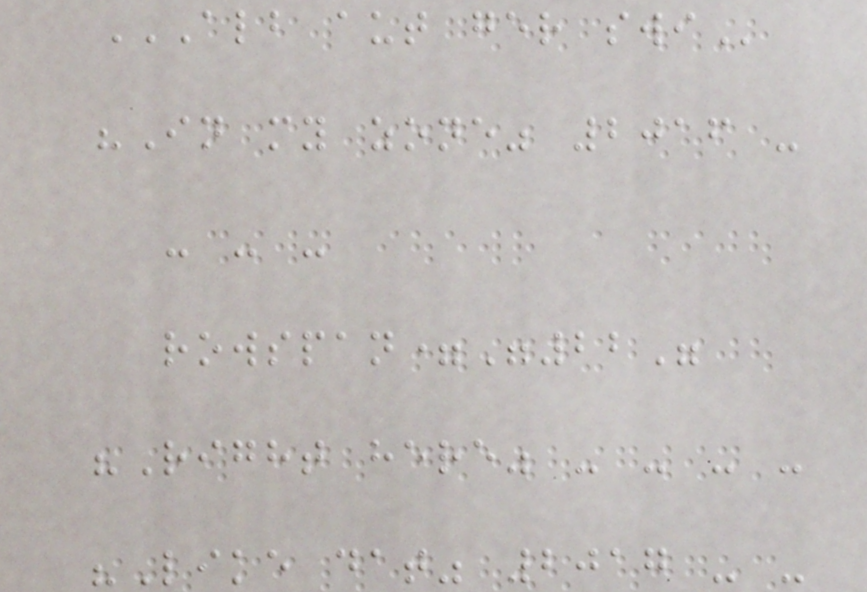ALB AUT GER SWI
"In my zone" 2016 -
- - -
rowspan="22"
"Right here" - - - -
"Like dat" 2017 - -
